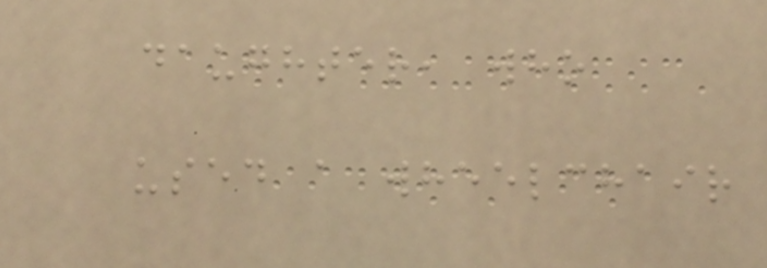daughter, who
used a wheelchair
